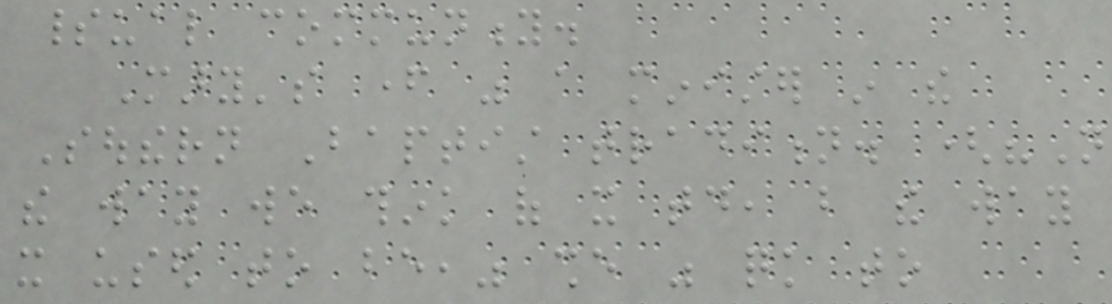spiritual community.
Mary's father was a minister in the
Southern Baptist tradition. ("Not
the way we think of it today, but the way
it used to be," she was quick to
